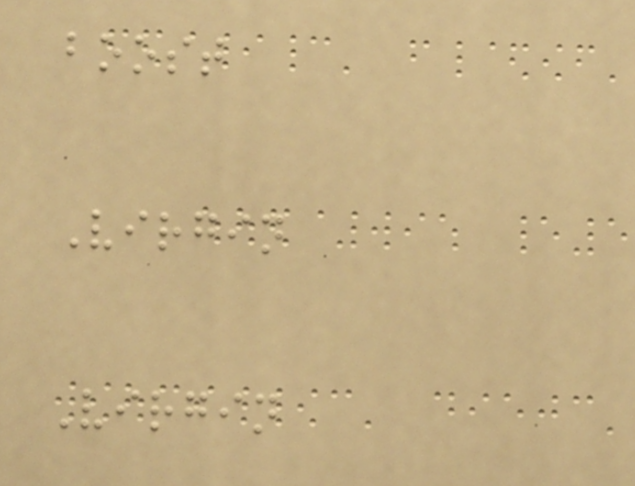boost
Virgin
Virgin
